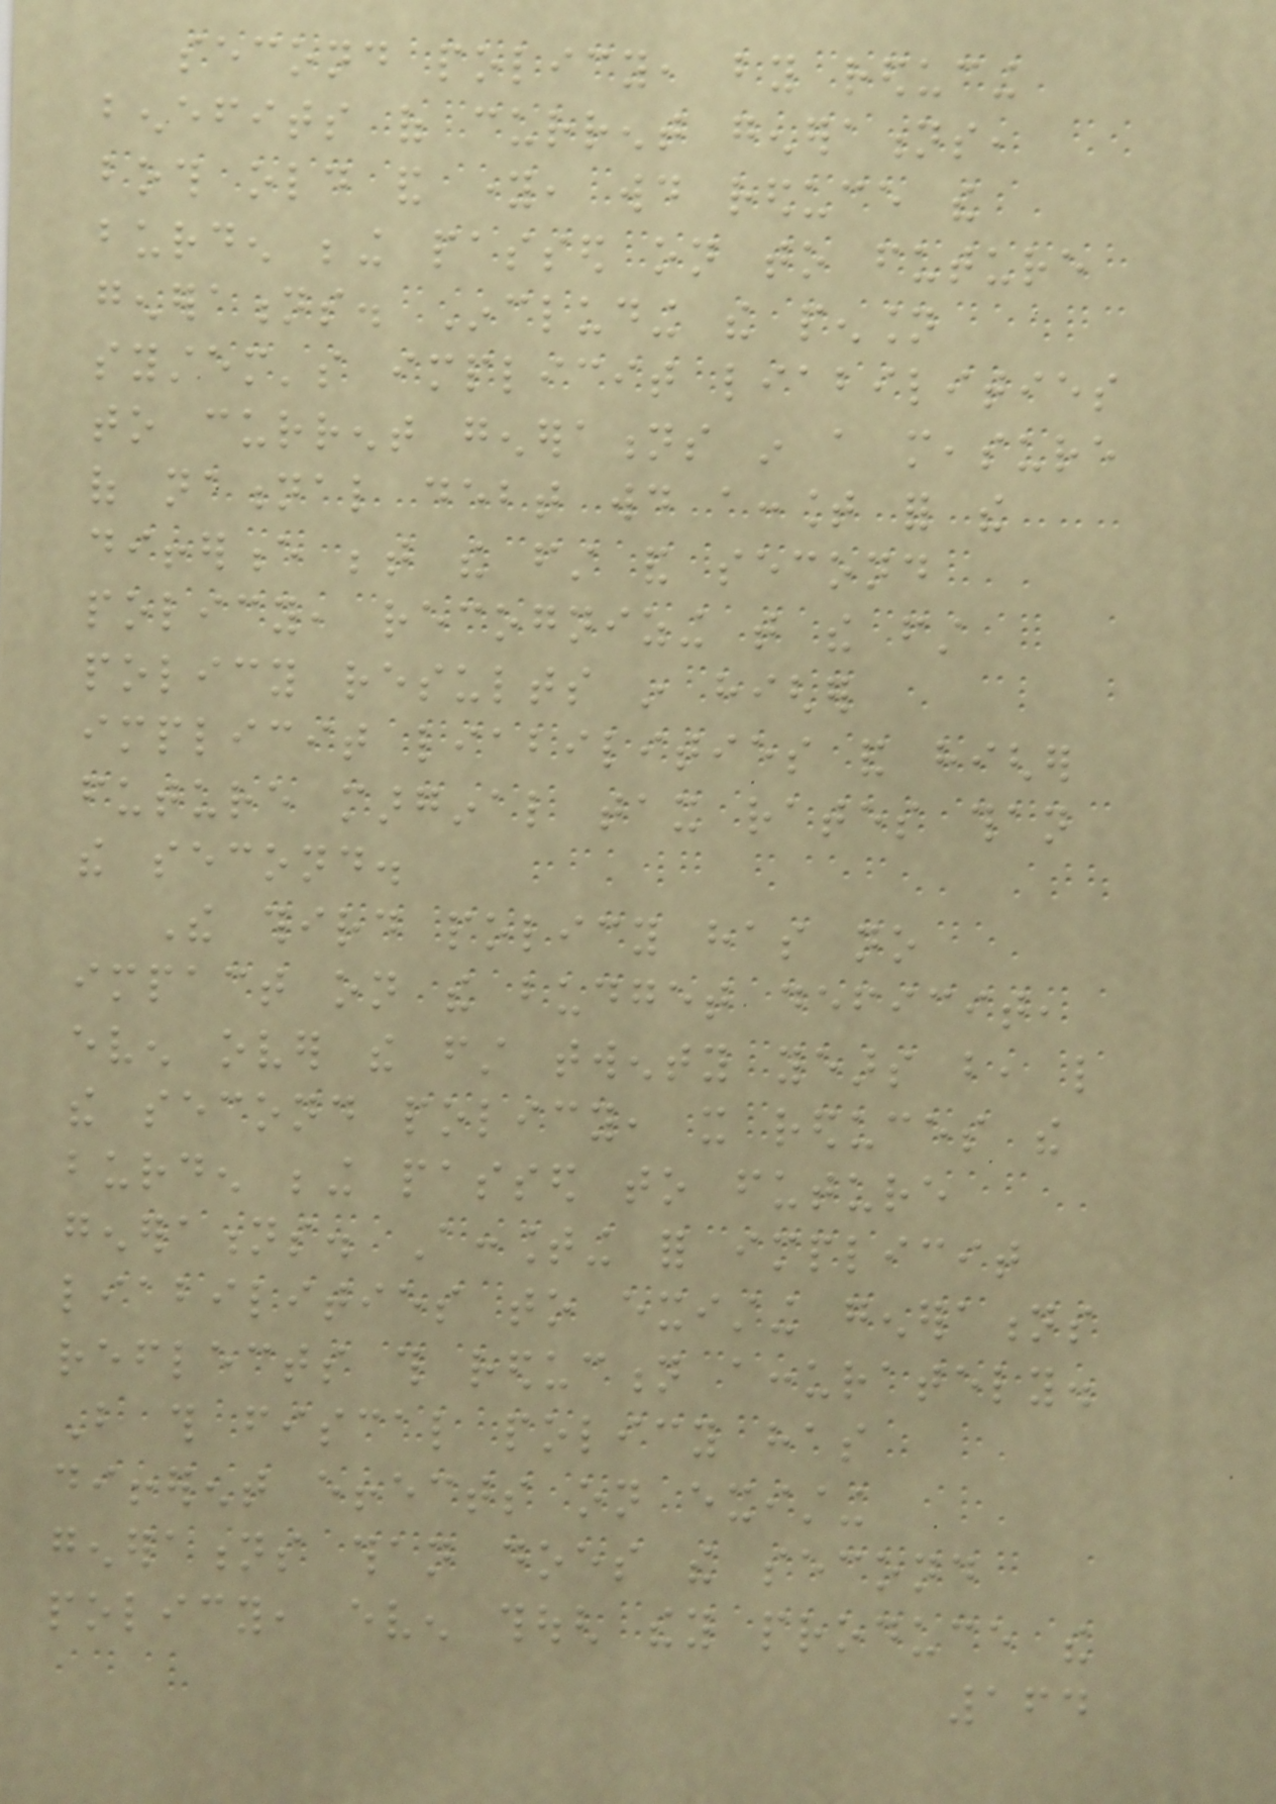second policy, by reducing
benefits of current generations,
both old and young, would reduce the
burden being passed on to future
generations. Including the pension
system's implicit liabilities
to current generations in a measure
of national debt would account for the
difference between the first and second
policy, recognizing that the first
policy results in higher
implicit liabilities and higher
future marginal tax rates than
the second.
The third policy has no
impact on the budget deficit,
even over the first twenty years but, like
the second policy, it reduces the
burden being passed to future
generations. Accounting for implicit
liabilities to existing generations
reflects this reduction accurately.
But this fiscal policy has
different effects on existing
generations than does the second
policy, even though they produce the
164
